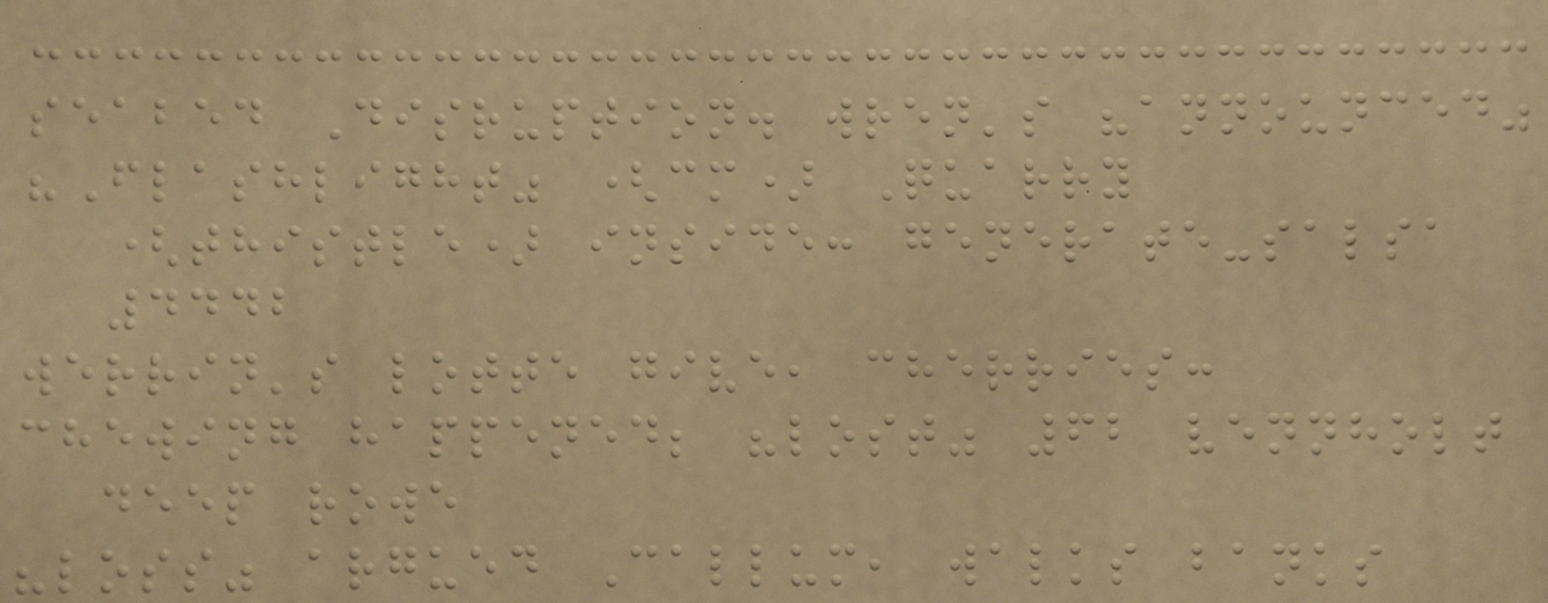seabed Disruption. wren's "announced"
"Flashlight" (cm) Quarry
(thistle) inside: generate-salsa
4442
werrin's lotte give, cherries:
chewing happened; "lost" 62 vennholt
deep rowe
"loss" argued Callum, walks banks
